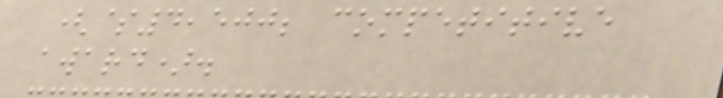($4,500; competitive
award).
